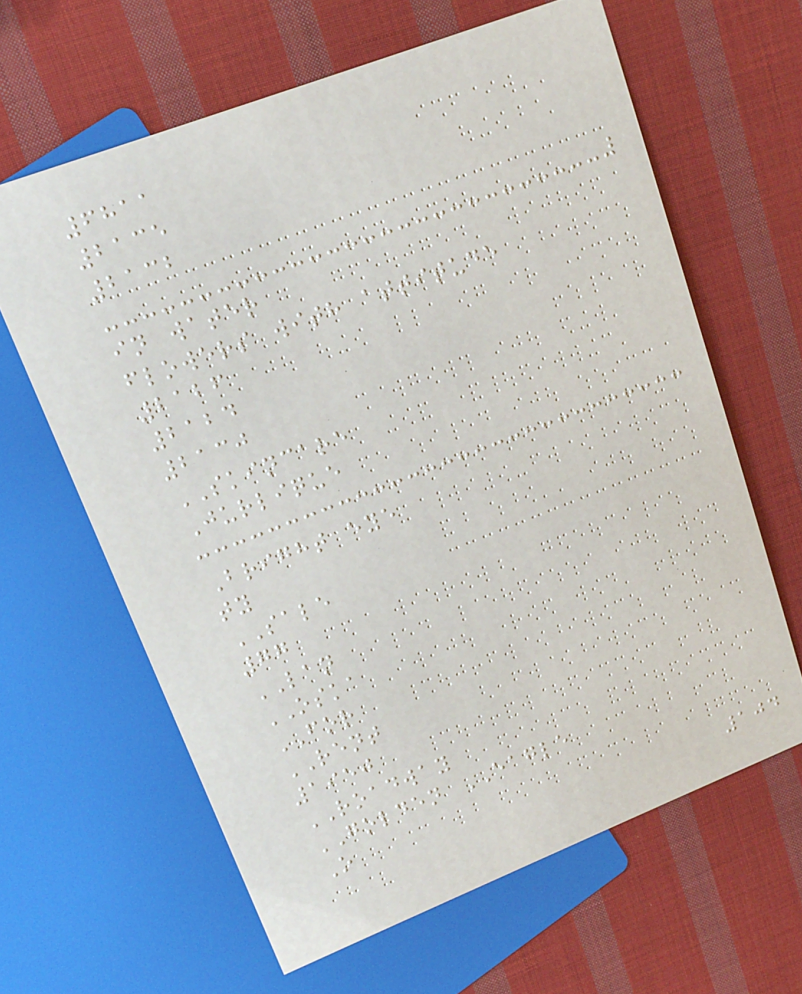6811
2135
2132
in water
flowers with attitude
2126
2124
2130
SKINCARE
Jurlique
Bright eye
ty
SALE
77
LAN
OSKA
FOR
RENT
1950
ROADWAY
GOLDEN EAGLE
O
104
